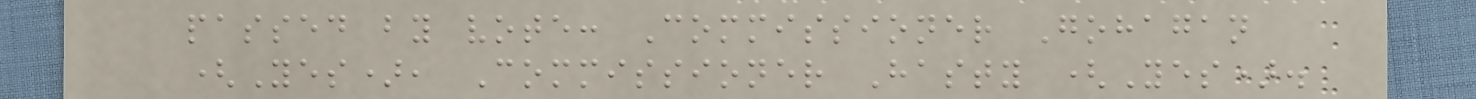passed by vote: Commissioner Gohagan
(Yes), Commissioner Hasty (Yes).
